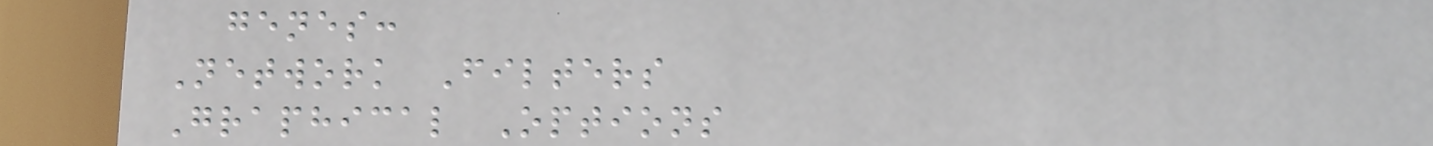genes:
Network Filters
Graphical Options
